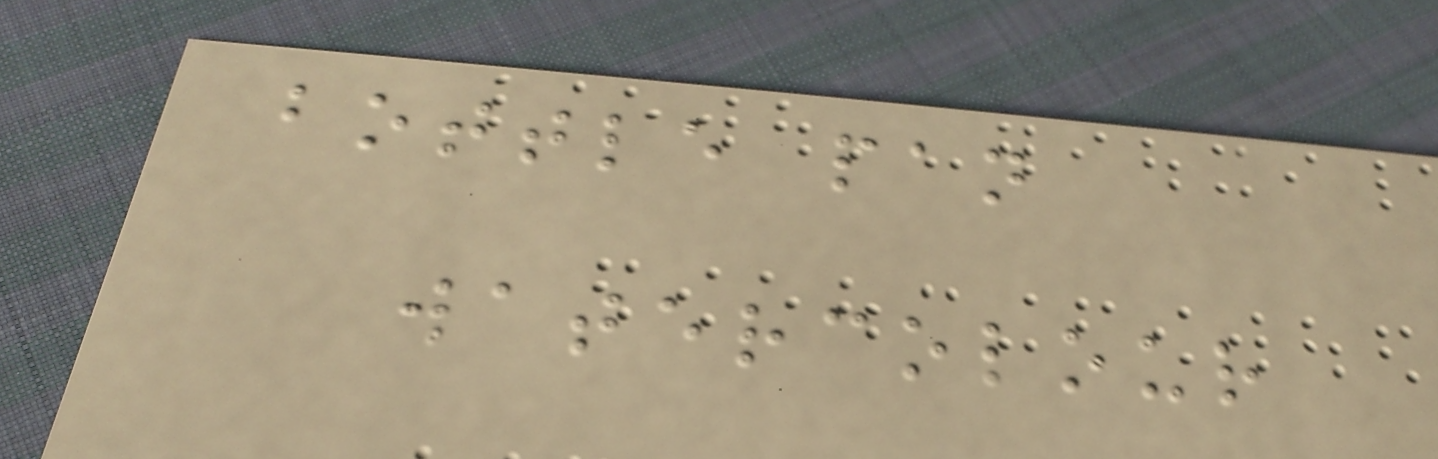bottle pan
watercolour
